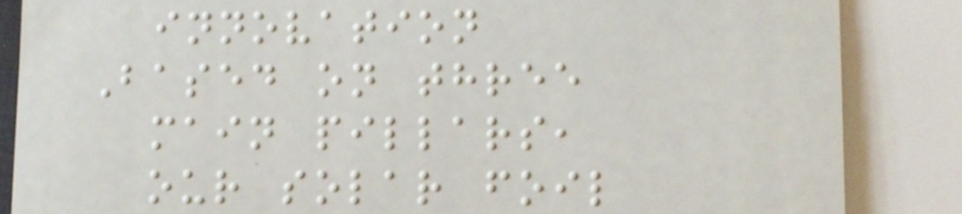innovation
Based on three
main pillars,
our solar foil
